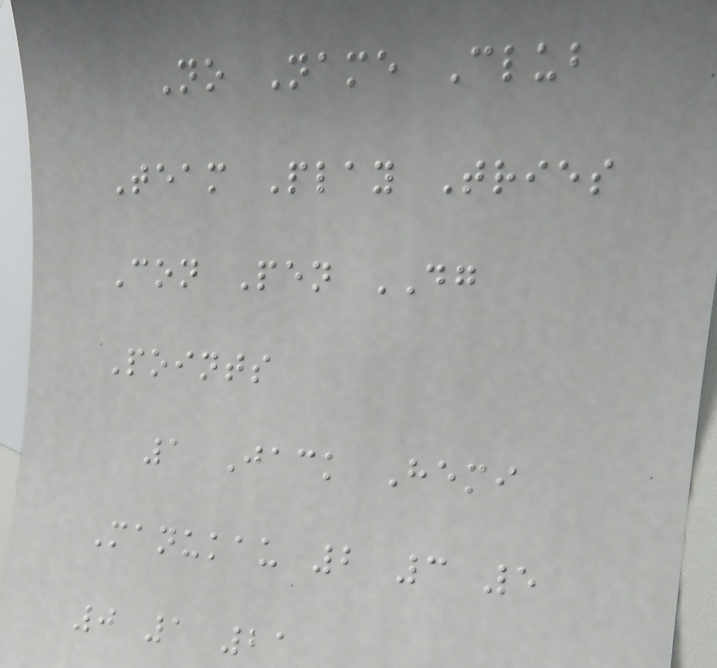No Name Club
Team Play Tries
Con Pen DG
Points
1 Jack Hemi
Manukau 2 3 5
0 1 21
